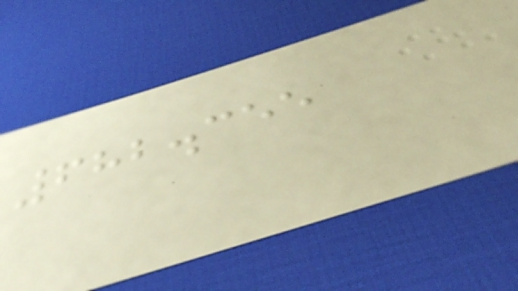682.355
